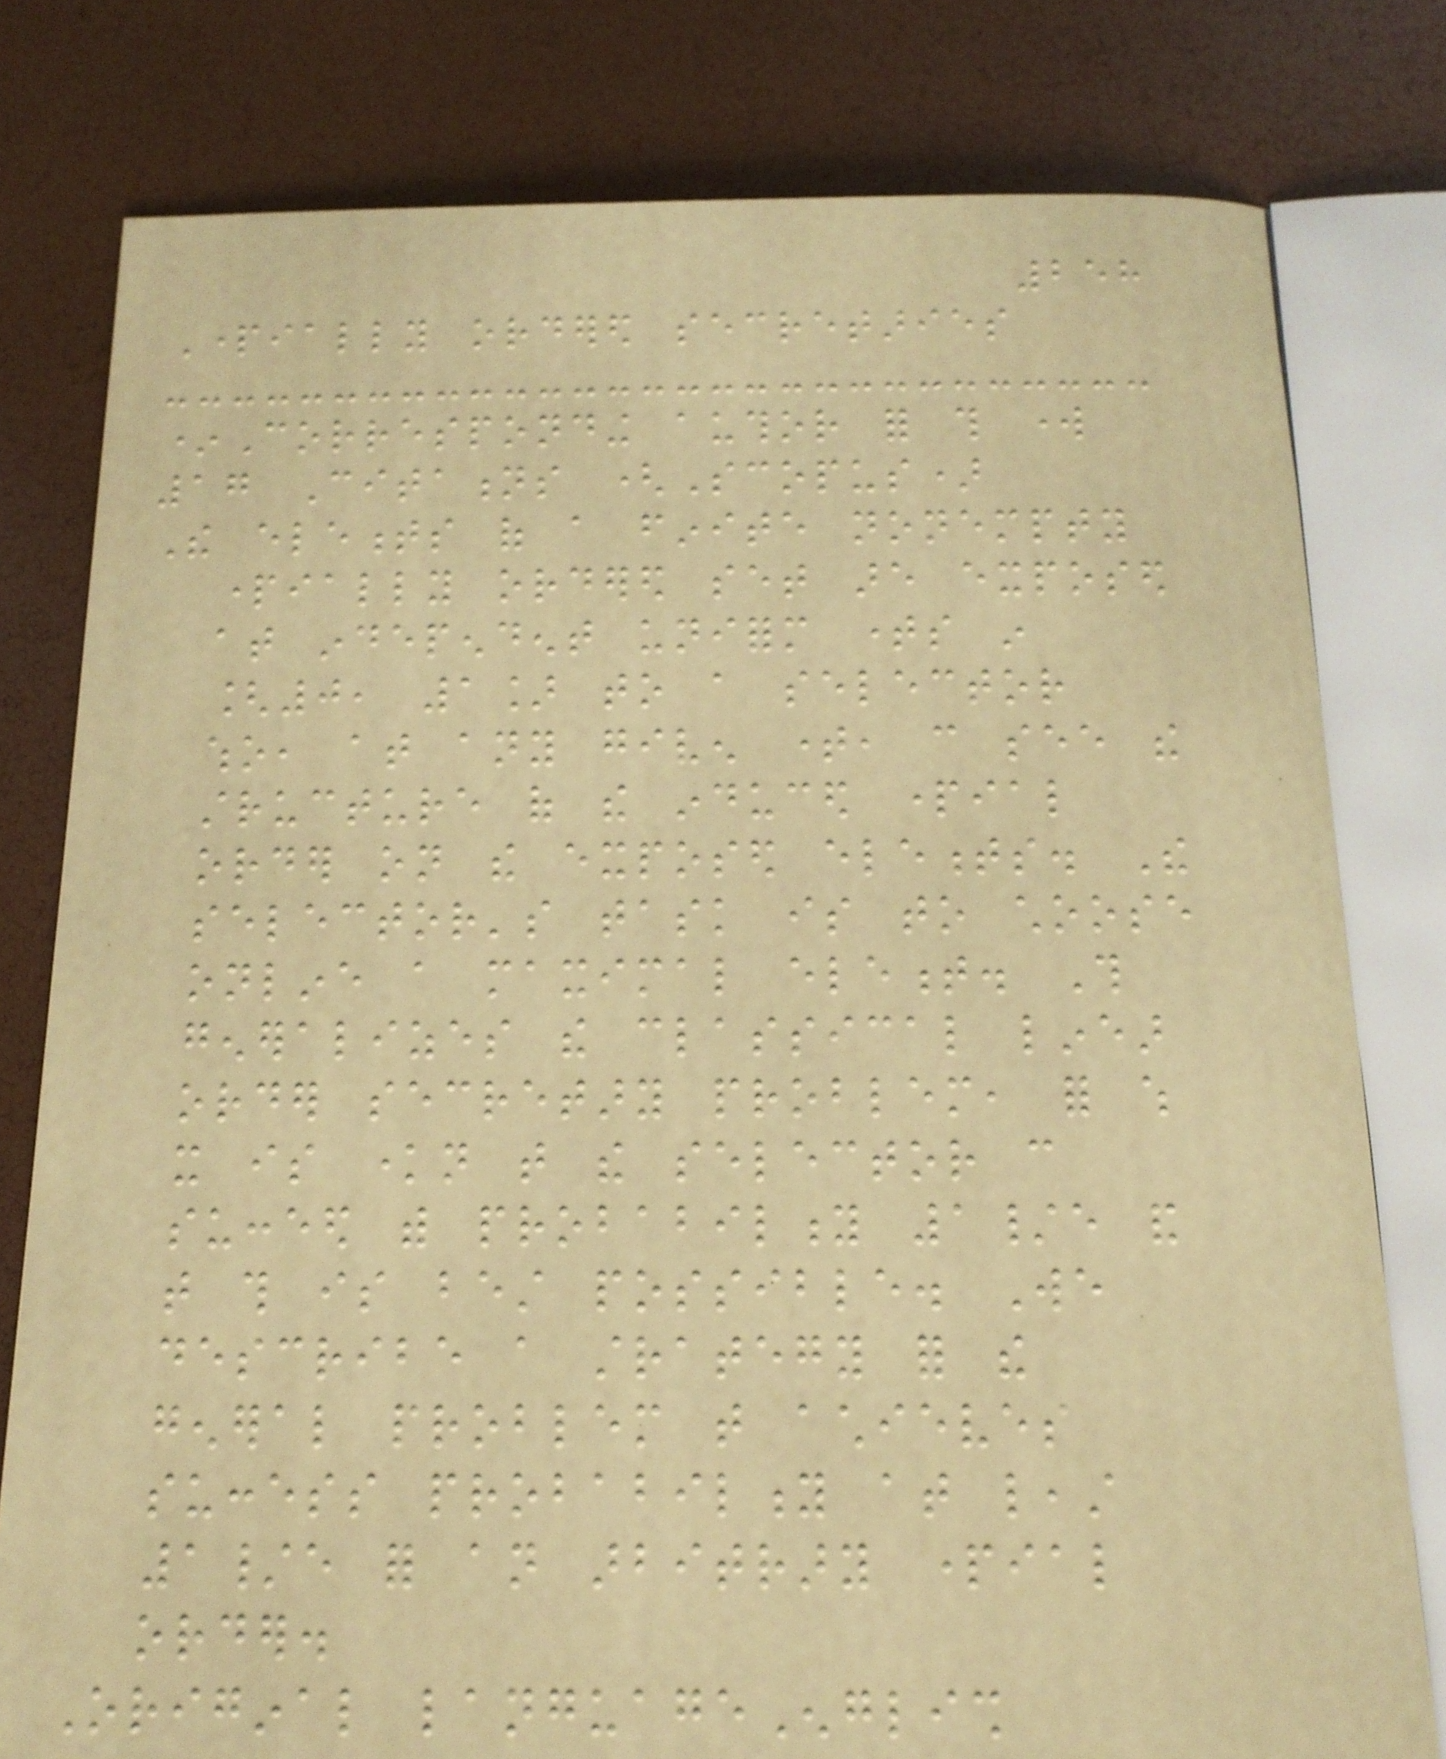258
Partially ordered secretaries
*Corresponding author for this work
17 Citations (Scopus)
The elements of a finite nonempty
partially ordered set are exposed
at independent uniform times in
[0, 1] to a selector
who, at any given time, can see the
structure of the induced partial
order on the exposed elements. The
selector's task is to choose
online a maximal element. This
generalizes the classical linear
order secretary problem, for which
it is known that the selector can
succeed with probability 1/e and
that this is best possible. We
describe a strategy for the
general problem that achieves
success probability at least
1/e for an arbitrary partial
order.
Original languageEnglish
